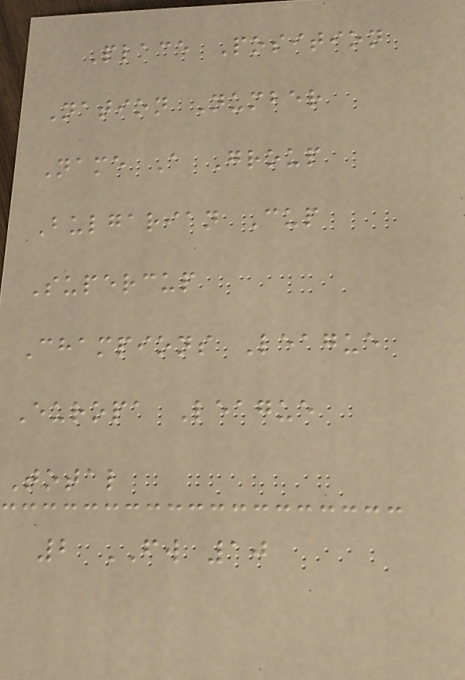Place Position
Nation Number
Name A Group
Bulgarian Cup
Supercup
Champions League
Europa League
Total
2 FW 10
